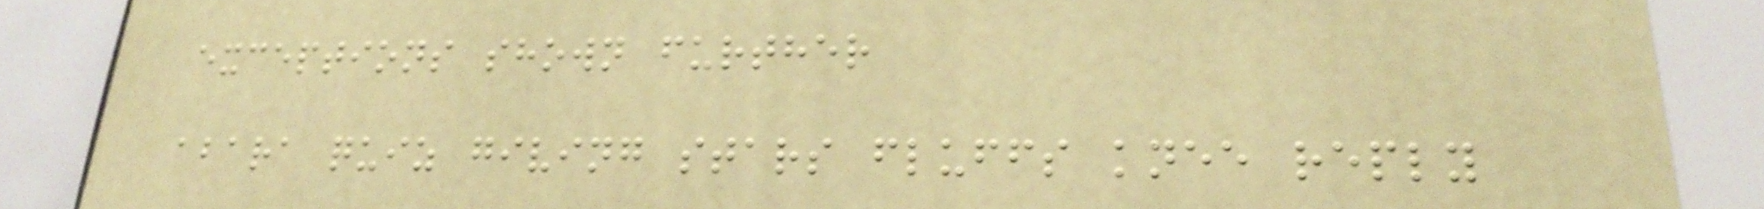exceptions shown further
abara quiz giving stars fluffs knee reply
